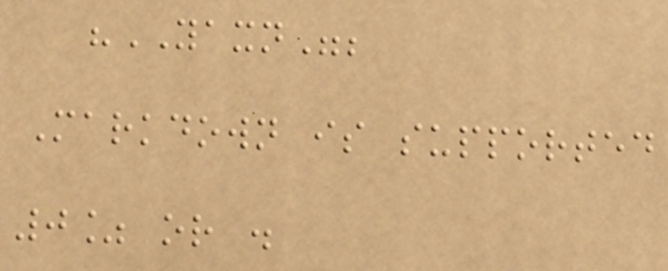"YAXN";
Markdown is supported
0% or .
